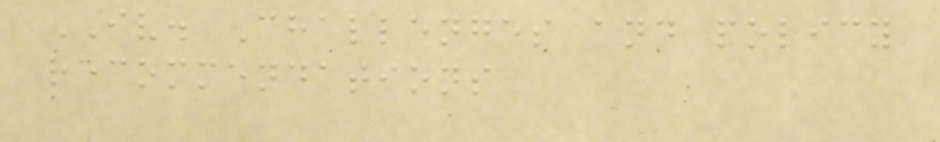IV. Challenges and policy
recommendations
